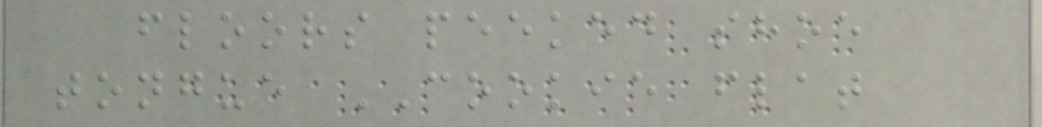floors peeked shoe
tongue COOKIE flat
